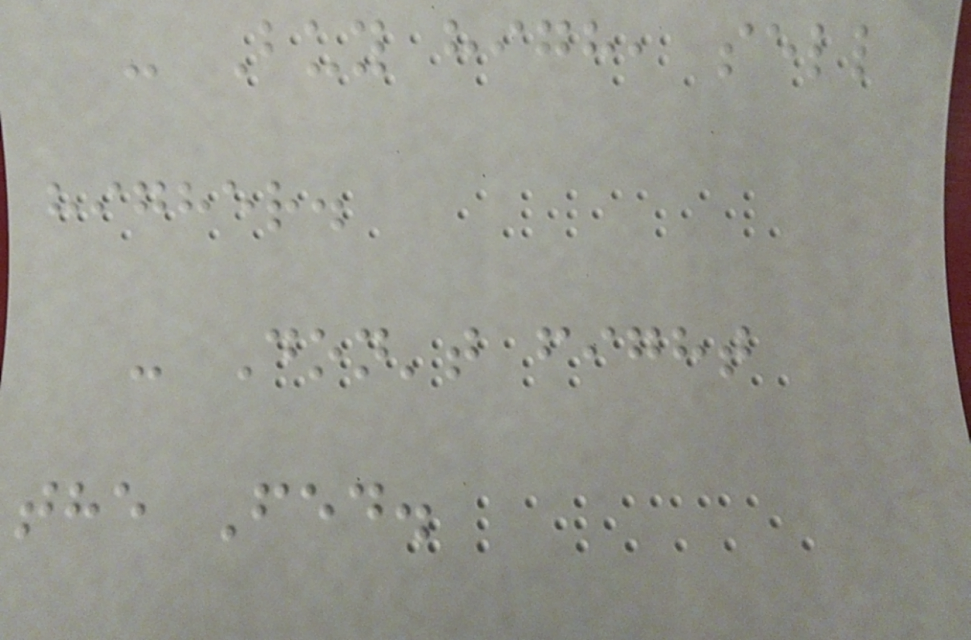- Buy high, sell
higher.
- Don't fight
the Fed.
